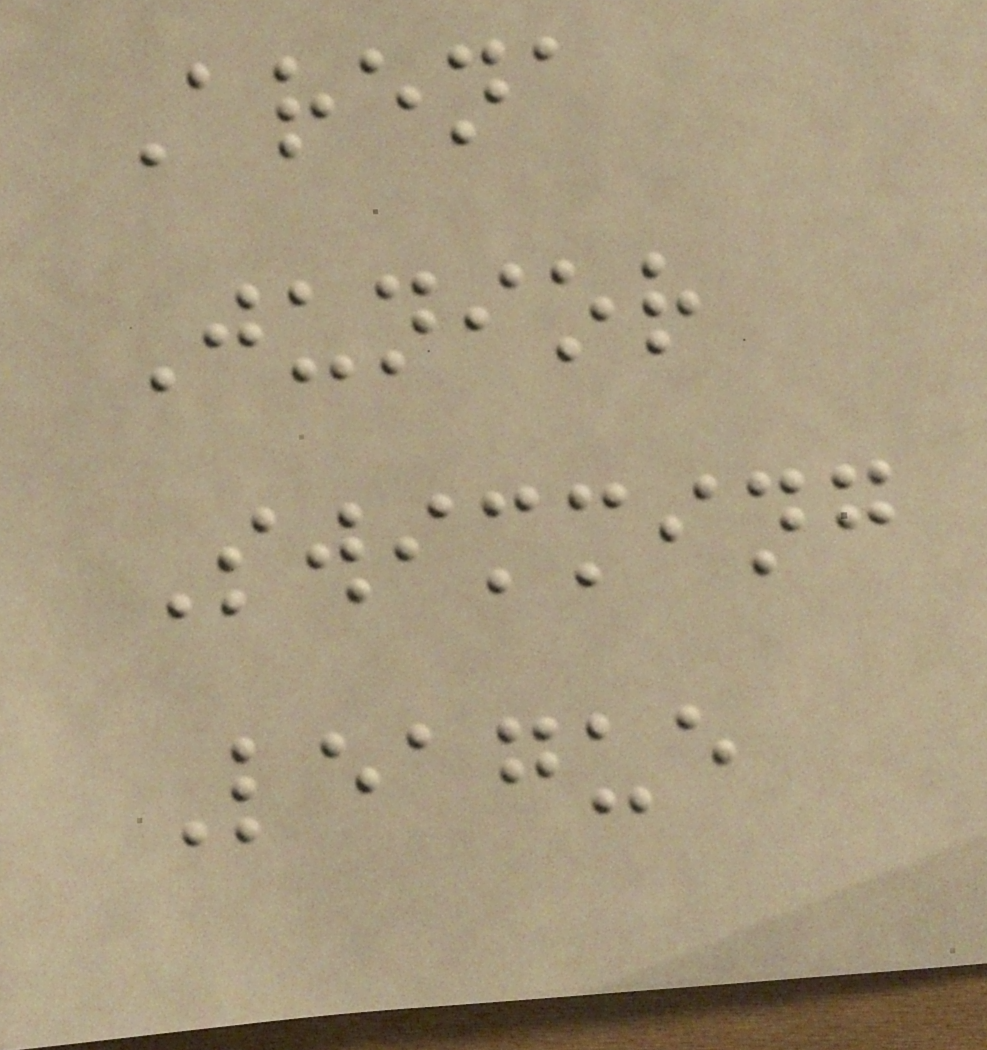Arena
Junior
Swimming
League
